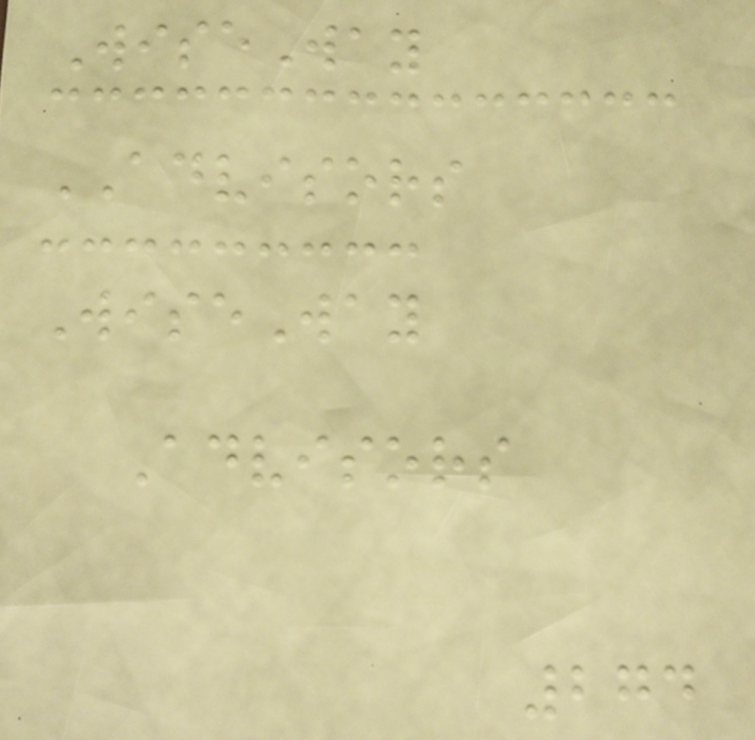WiseWay
ADVISORS
WiseWay
Advisors
274
